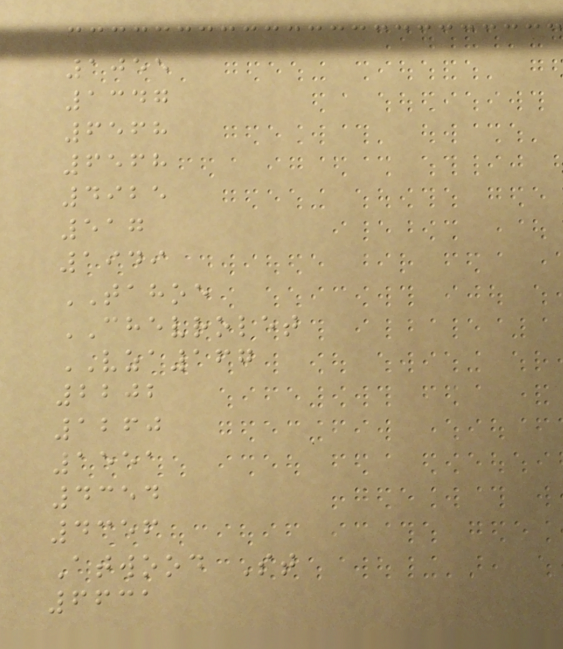1055
1347
6568
6568
4925
517
1949
TAHOE
CHEVROLET
VZA167
2202
1260
1551
4354
4356
Atwood St
6631
